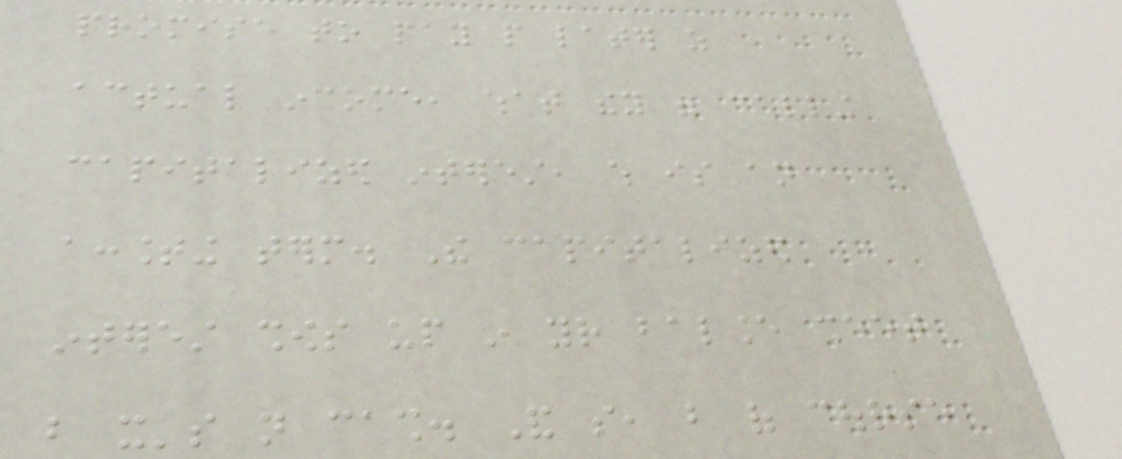promise to pay people later as
actual income, what they were calling
capitalized interest, which is an
accounting term. The capitalized
interest shows up in your balance sheet
but it's not cash. And so, but of course
